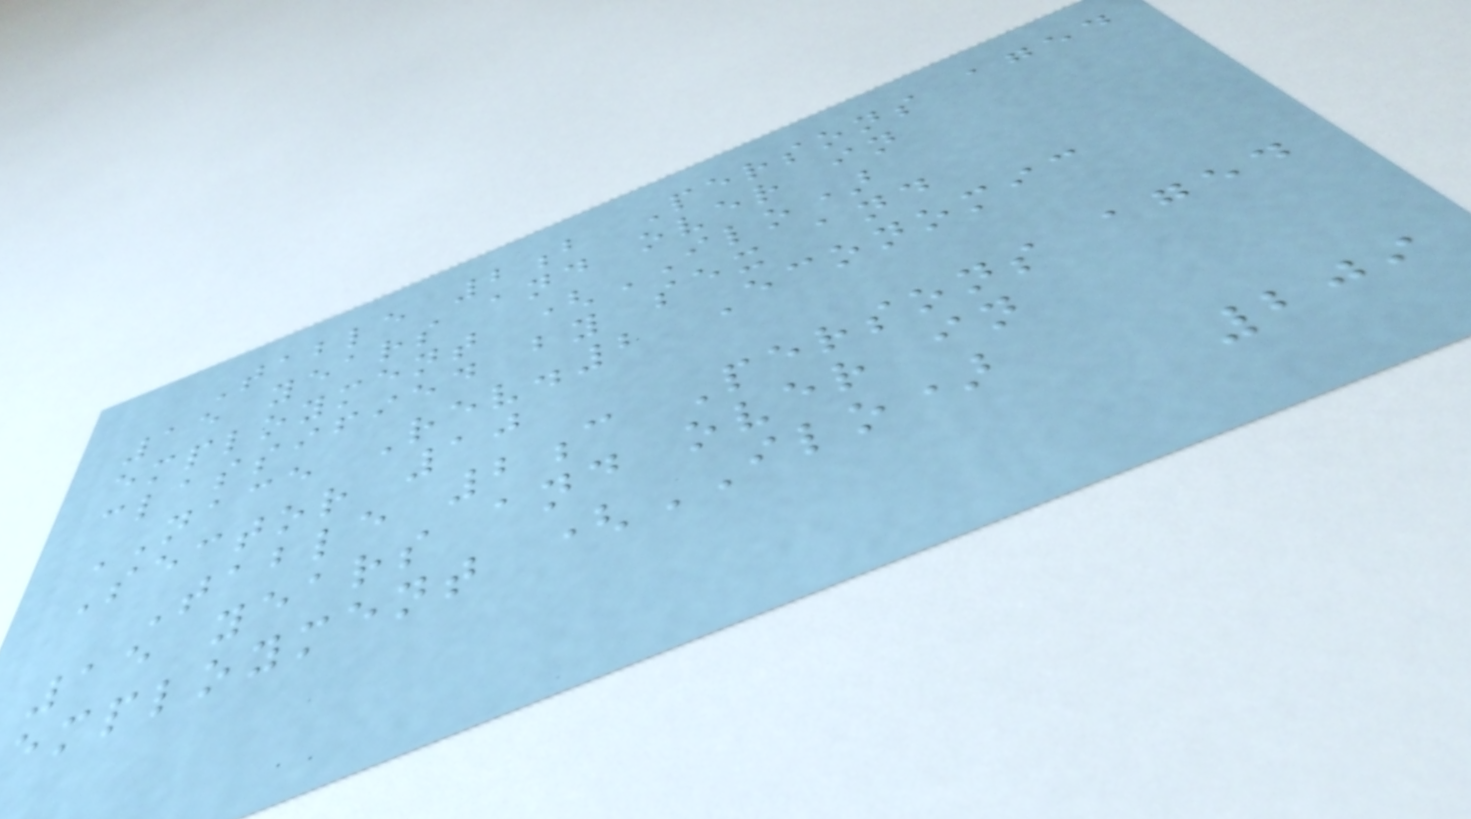Table 2b Persons aged
15 years and over in
employment (ILO)
classified by sex and
NACE Rev.2 Economic
Sector 10
Table 2c Persons aged
15 years and over in
employment (ILO)
209
